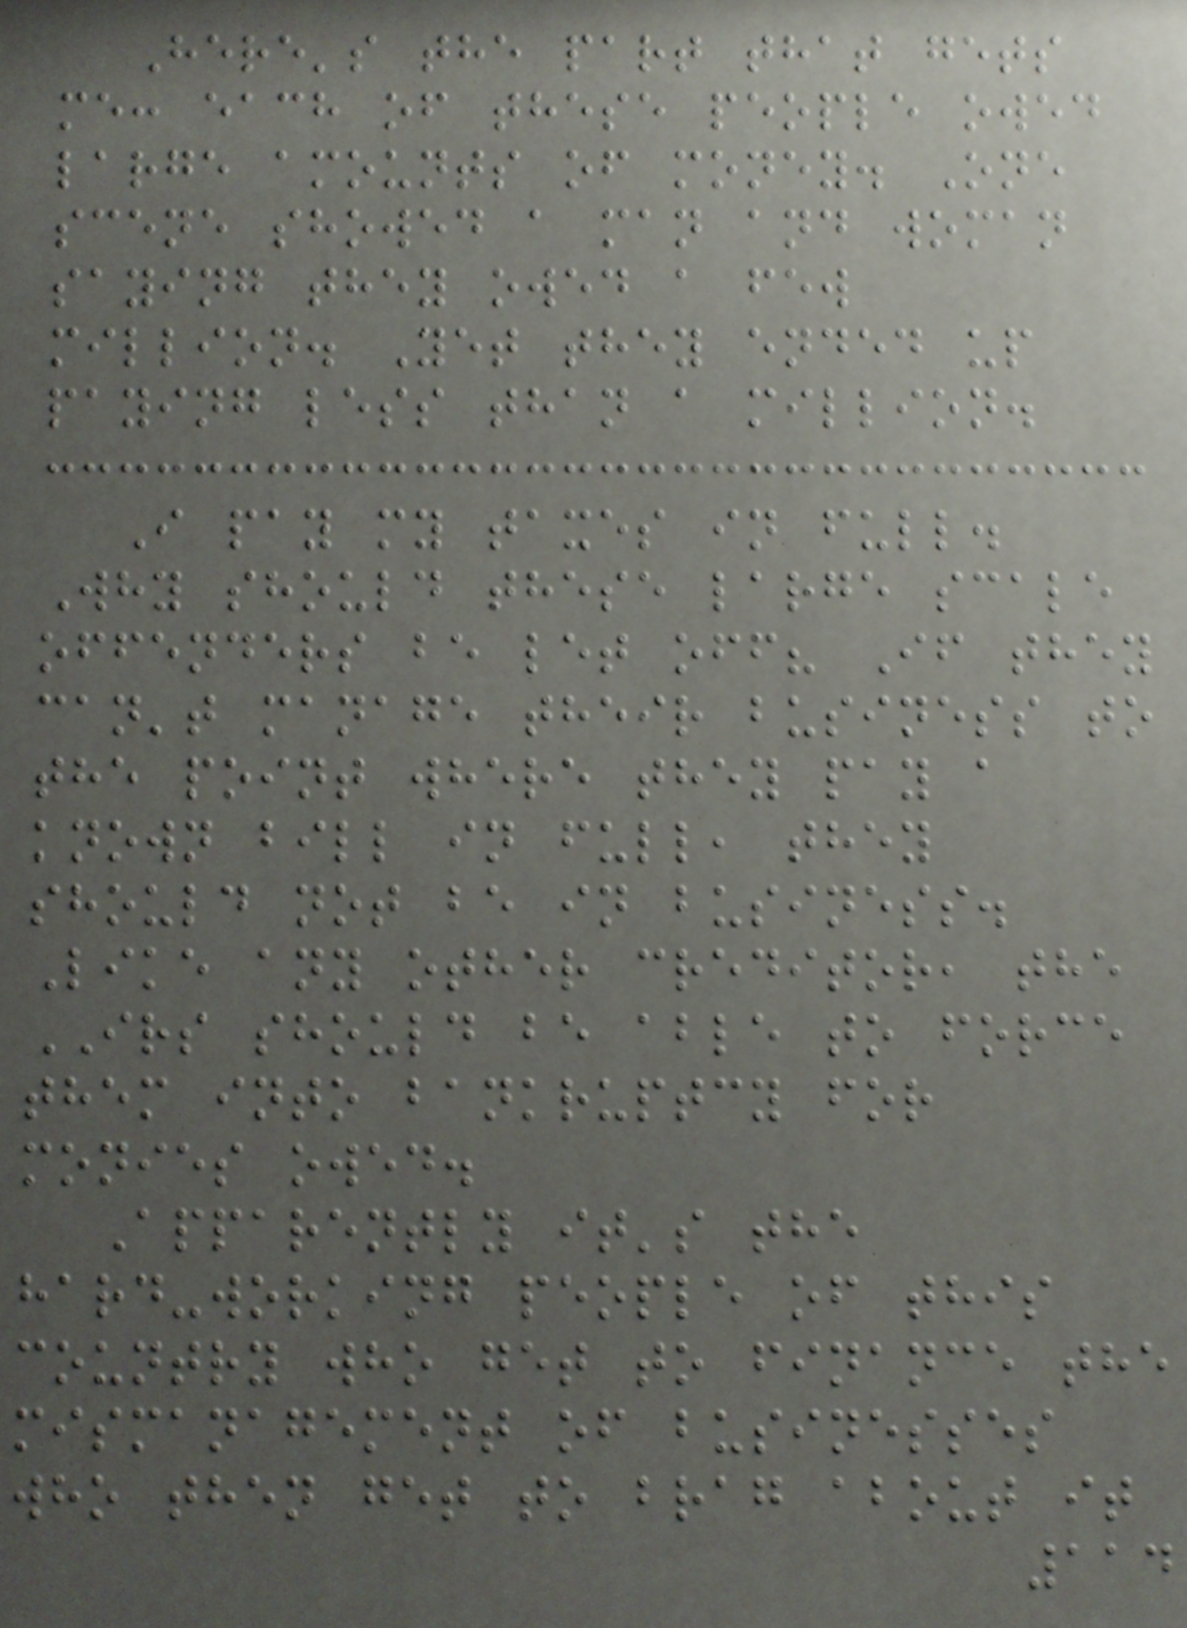Here's the part that gets
me: each of these people owed
large amounts of money. One
scene showed a man and woman
saying they owed a few
million. Yet they ended up
paying less than a million.
I pay my taxes in full.
Why should these large scale
offenders be let off? If they
can't manage their business to
the point where they pay a
known bill in full, they
should not be in business.
Like any other creditor, the
IRS should be able to force
them into bankruptcy for
monies owed.
Apparently it's the
hard-working people of this
country who get to finance the
mismanagement of businesses
who then get to brag about it
114
